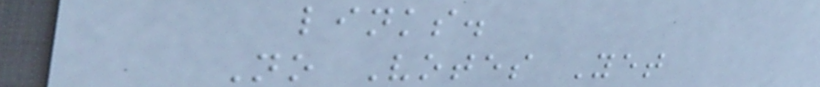links.
No Votes Yet
